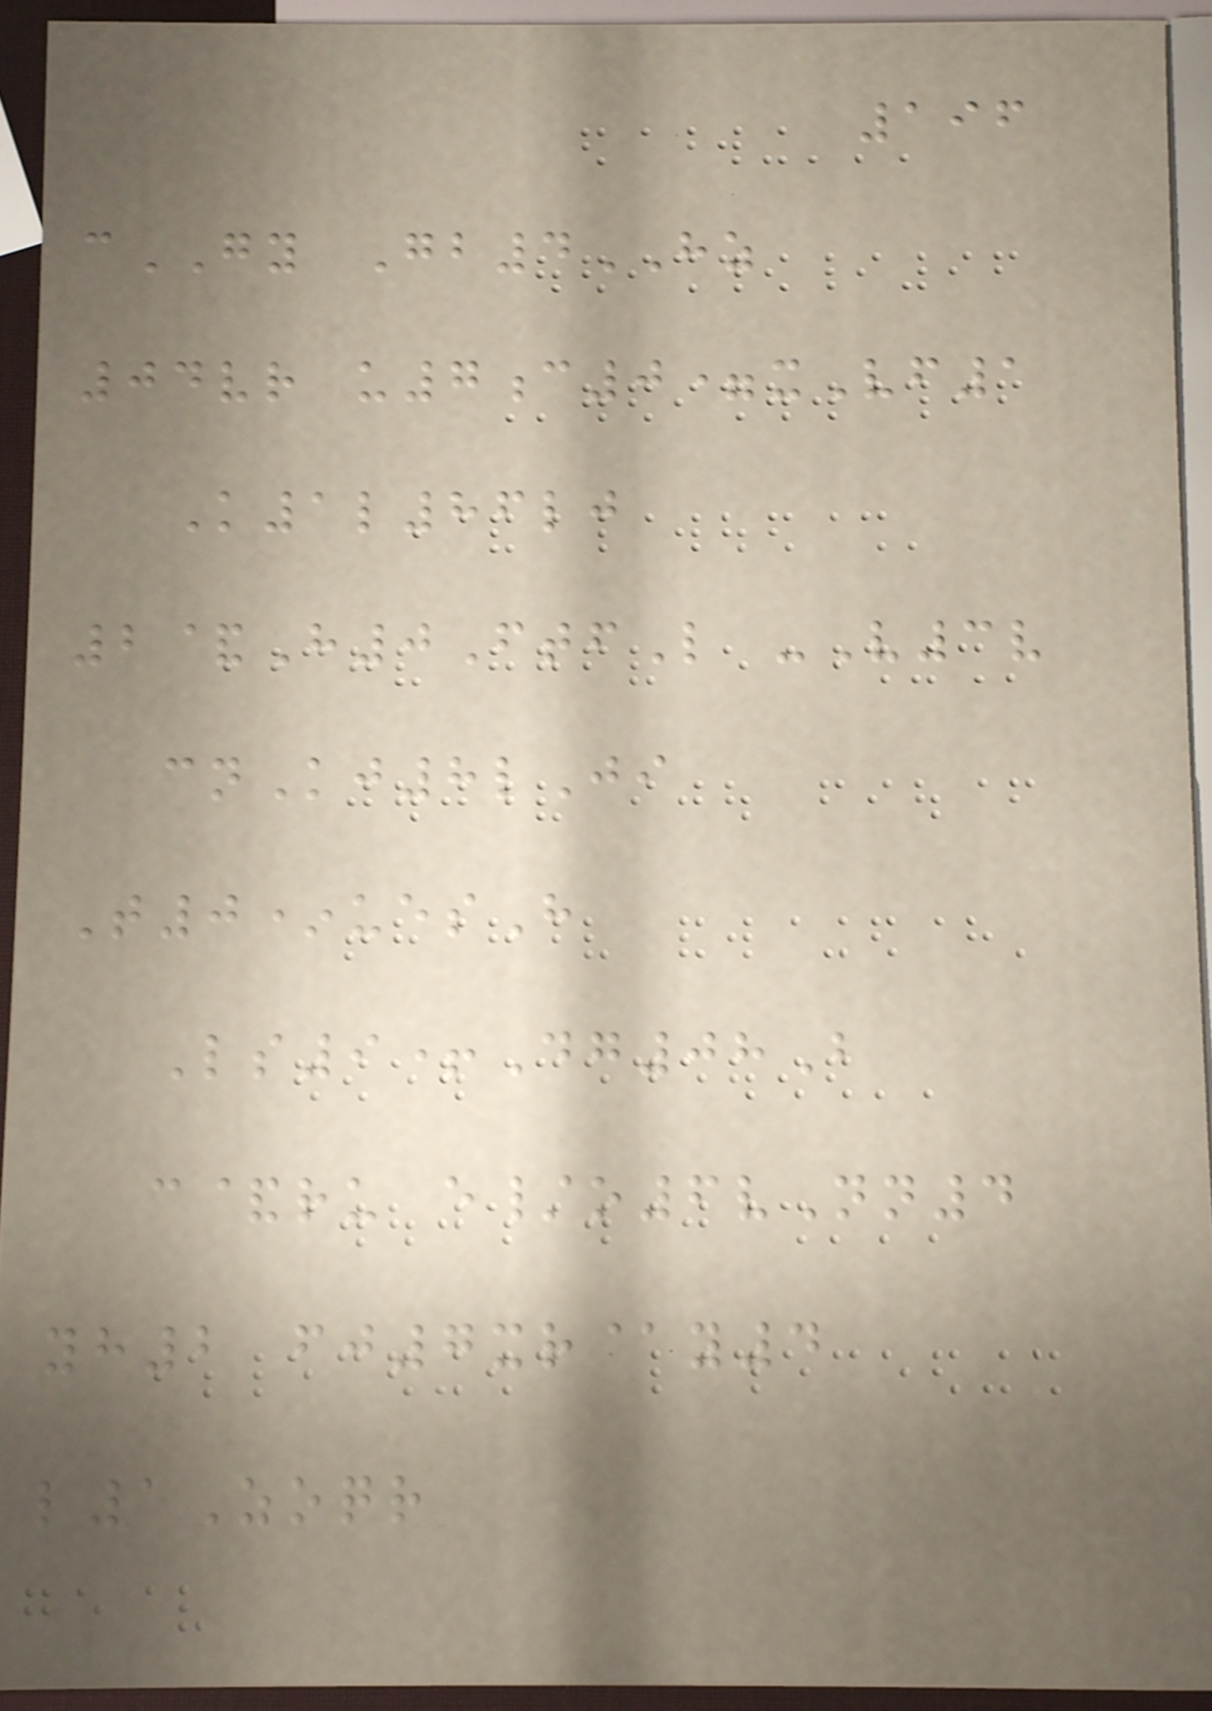196
cGY Gb4HZ
04vr u7c0=xVf1
K1l86lj
2&H0FtfL -V3v
cnKj8lJi
T0*uesH
Ls9+Dg08B
c&ru e/o6vNn4
yh2 fj7xr@y4
l1Zoqr
